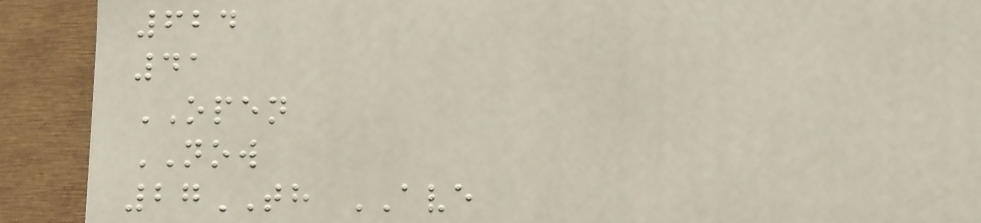624
41
OPEN
NOW
27TH AVE
